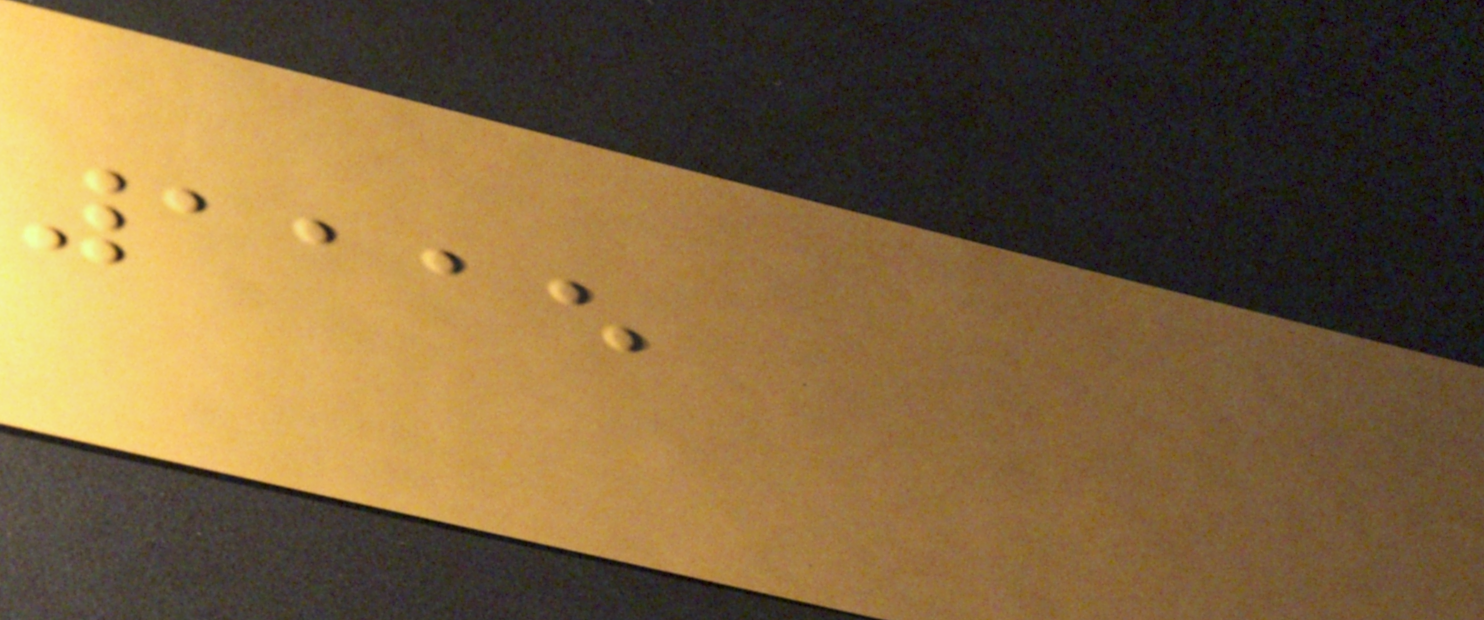1115
